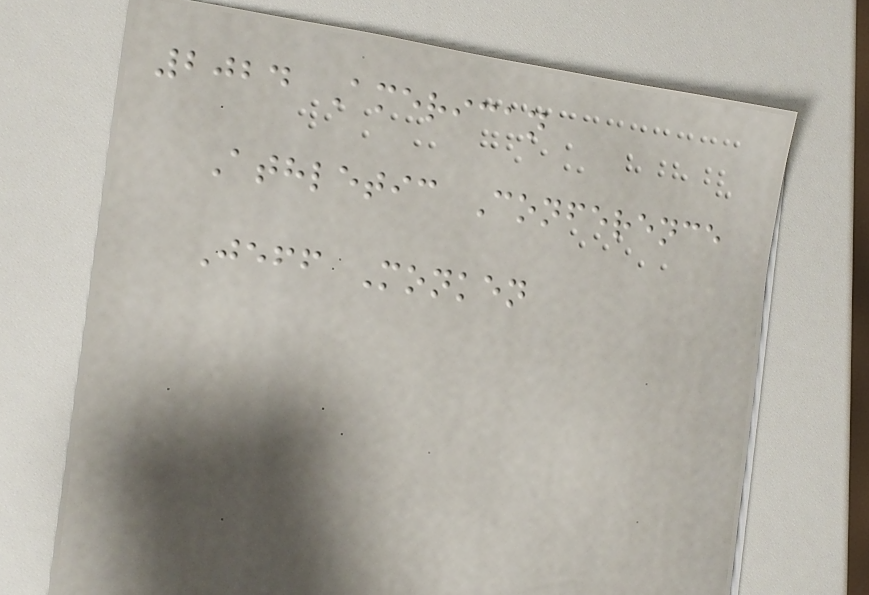2024 American
Athletic Conference
Jeff Monken
